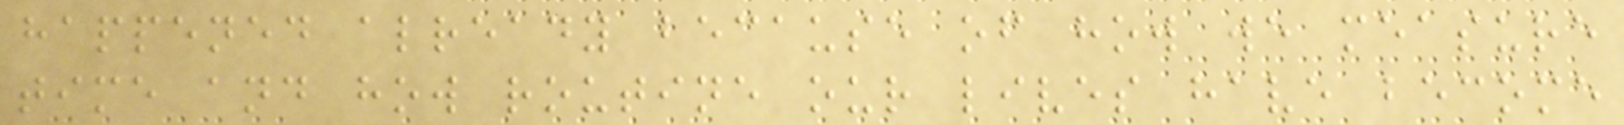happened already because of how we measure
time and how routine our lives have become
